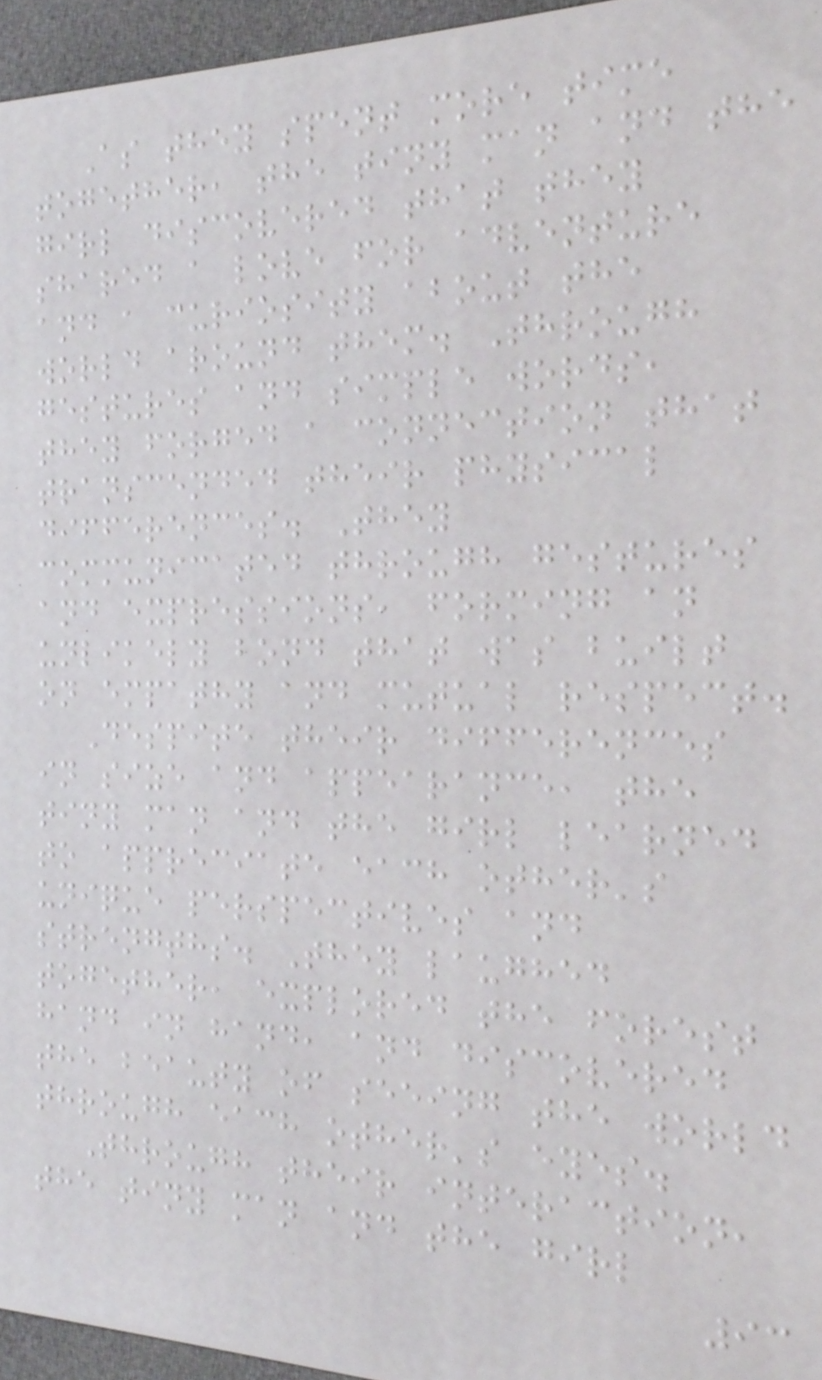As they spent more time
together, the tiny man and the
girl discovered that they
shared a love for adventure
and a curiosity about the
world around them. Through
gestures and simple words,
they forged a connection that
transcended their physical
differences. They
communicated through gestures
and expressions, forming an
unlikely bond that was built
on empathy and mutual respect.
Despite their differences
in size and appearance, the
tiny man and the girl learned
to appreciate each other's
unique perspectives and
strengths. They laughed
together, explored the forest
hand in hand, and discovered
the beauty of seeing the world
through each other's eyes.
Through their interaction,
the tiny man and the girl
93
